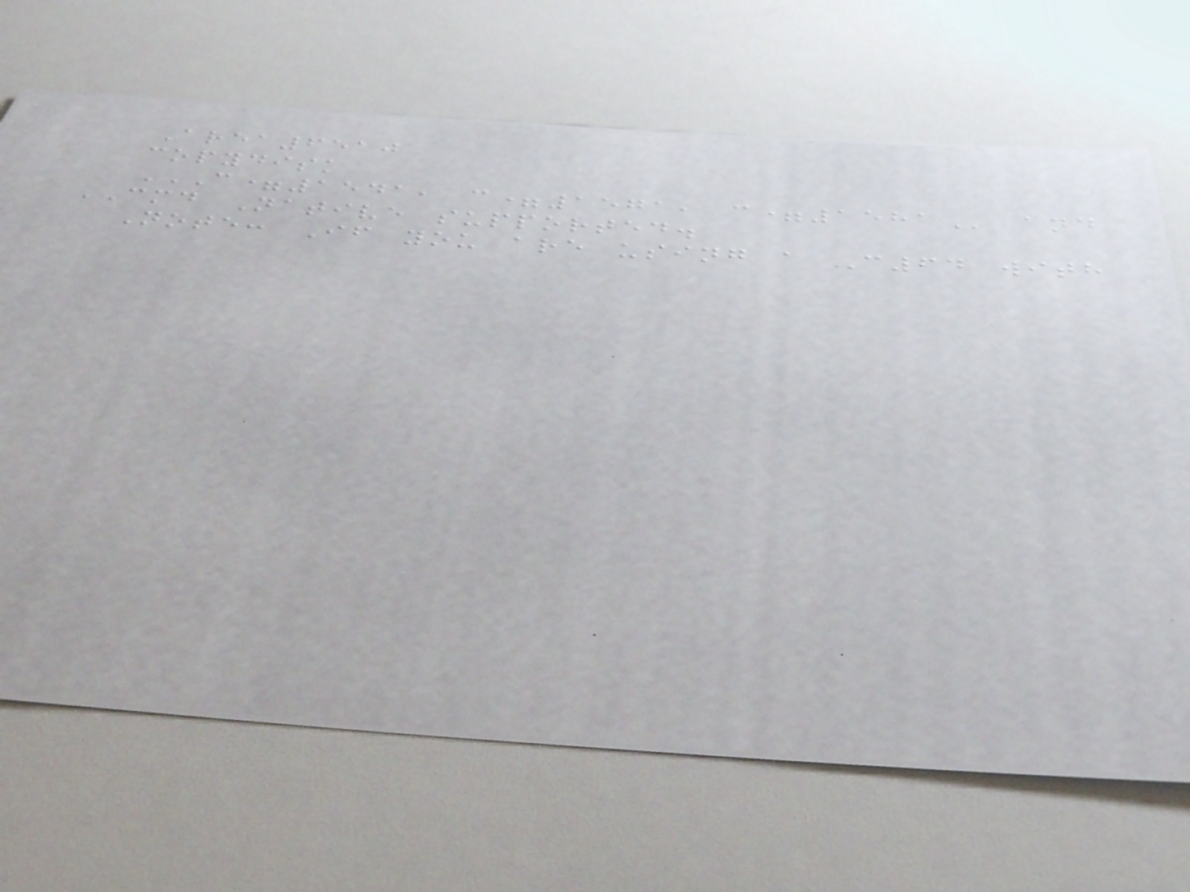Area6510
copydisk
C=1541, C=1571, C=1581 and
CMD Native supported.
Note: If you are using a C64 with
